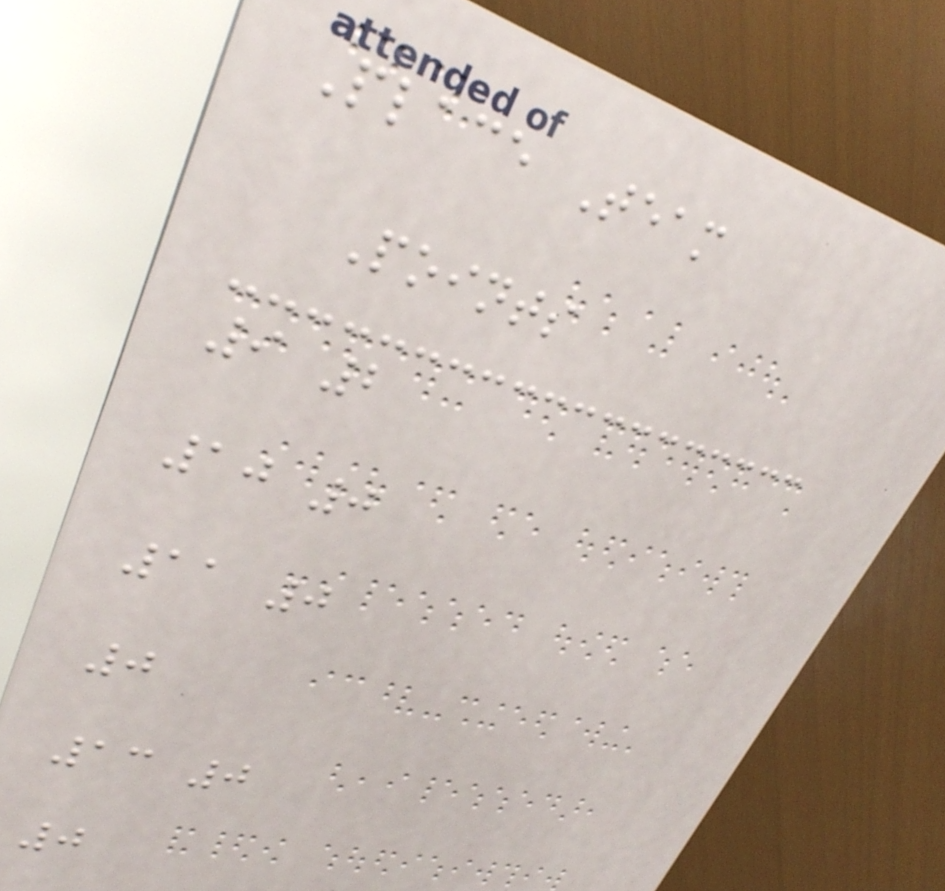Place Team
Points
9 2
10 0
11 0
0
13 0
0
